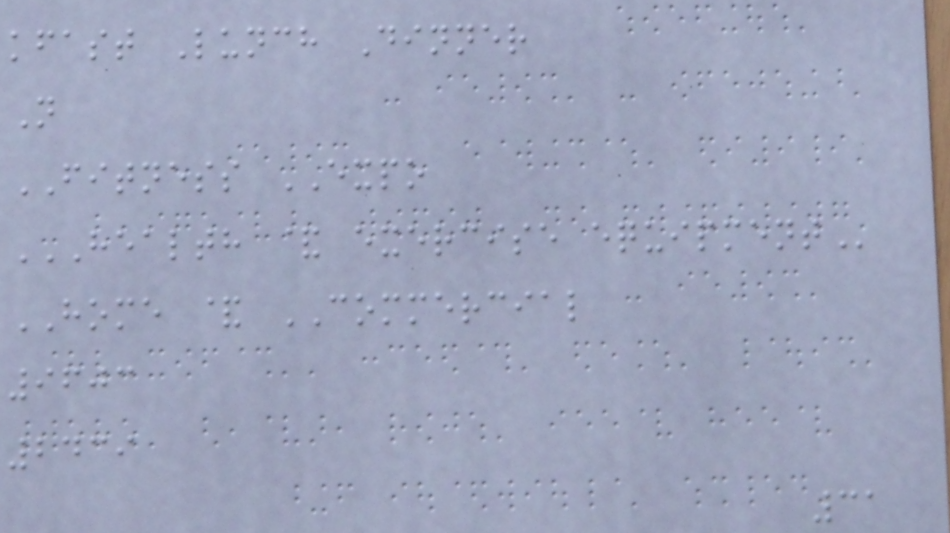kfast Lunch Dinner
N
FITNESS EXPO
HEALTH & EXERCISE EQUIPMENT
HOME & COMMERCIAL
9603
2439
31
